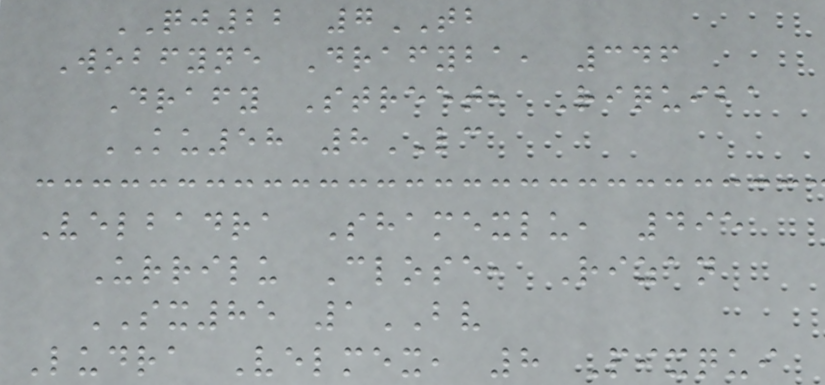QJ22 7TB
Wobfyne Drafyba, 346
Drafy Street, Riquiba
KU58 8LC
Velbadra Shamexlu, 495
Urrilu Close, Rizan
SX85 1BV
Ludra Velmex, 8 Pixqui
